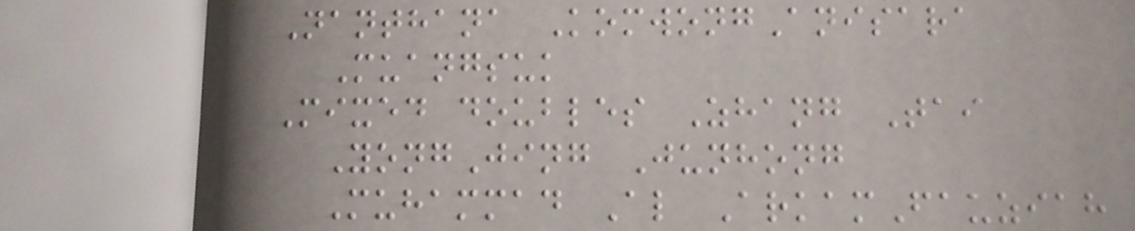Nanthana KomwongAnisara
Muangsuk
Mixed doubles Zhang Tai
YongJing Junhong
Muhammad Al ArkamFauziah
